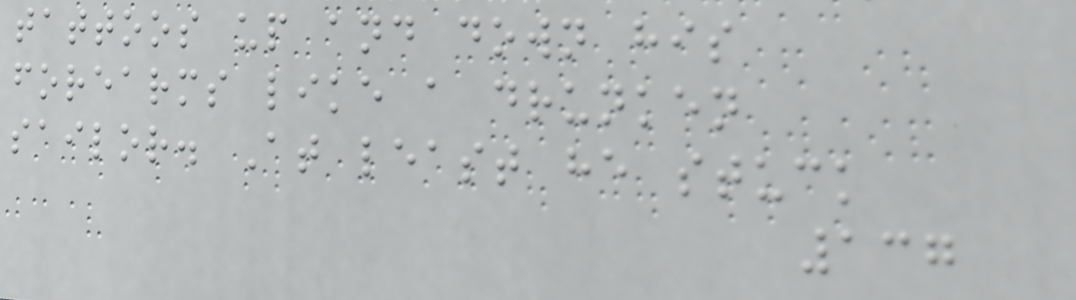tattoos up and down his
forearms like a drunken
sailor. At least he stuck
137
